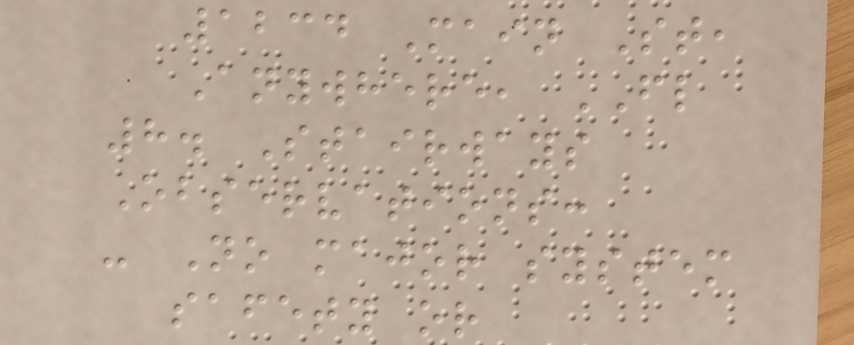1234 Main St,
Anywhere, FL
8. Stairways
Observations:
- No major system
safety or
